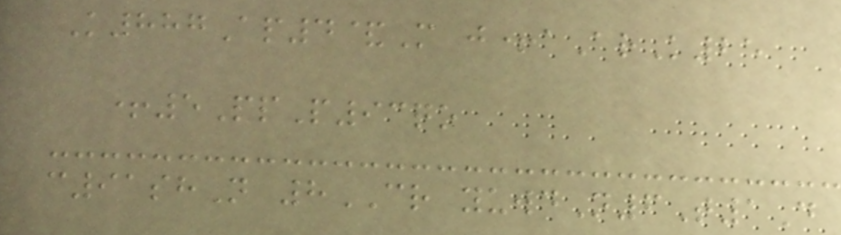K887Ap4&M j+aArK25
+5PpP93qo
c91shN 8CR yuwdN6T1D
